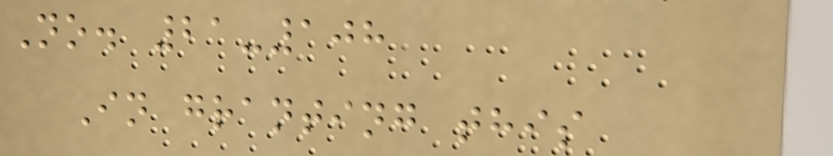No. 21-108
In granting this
